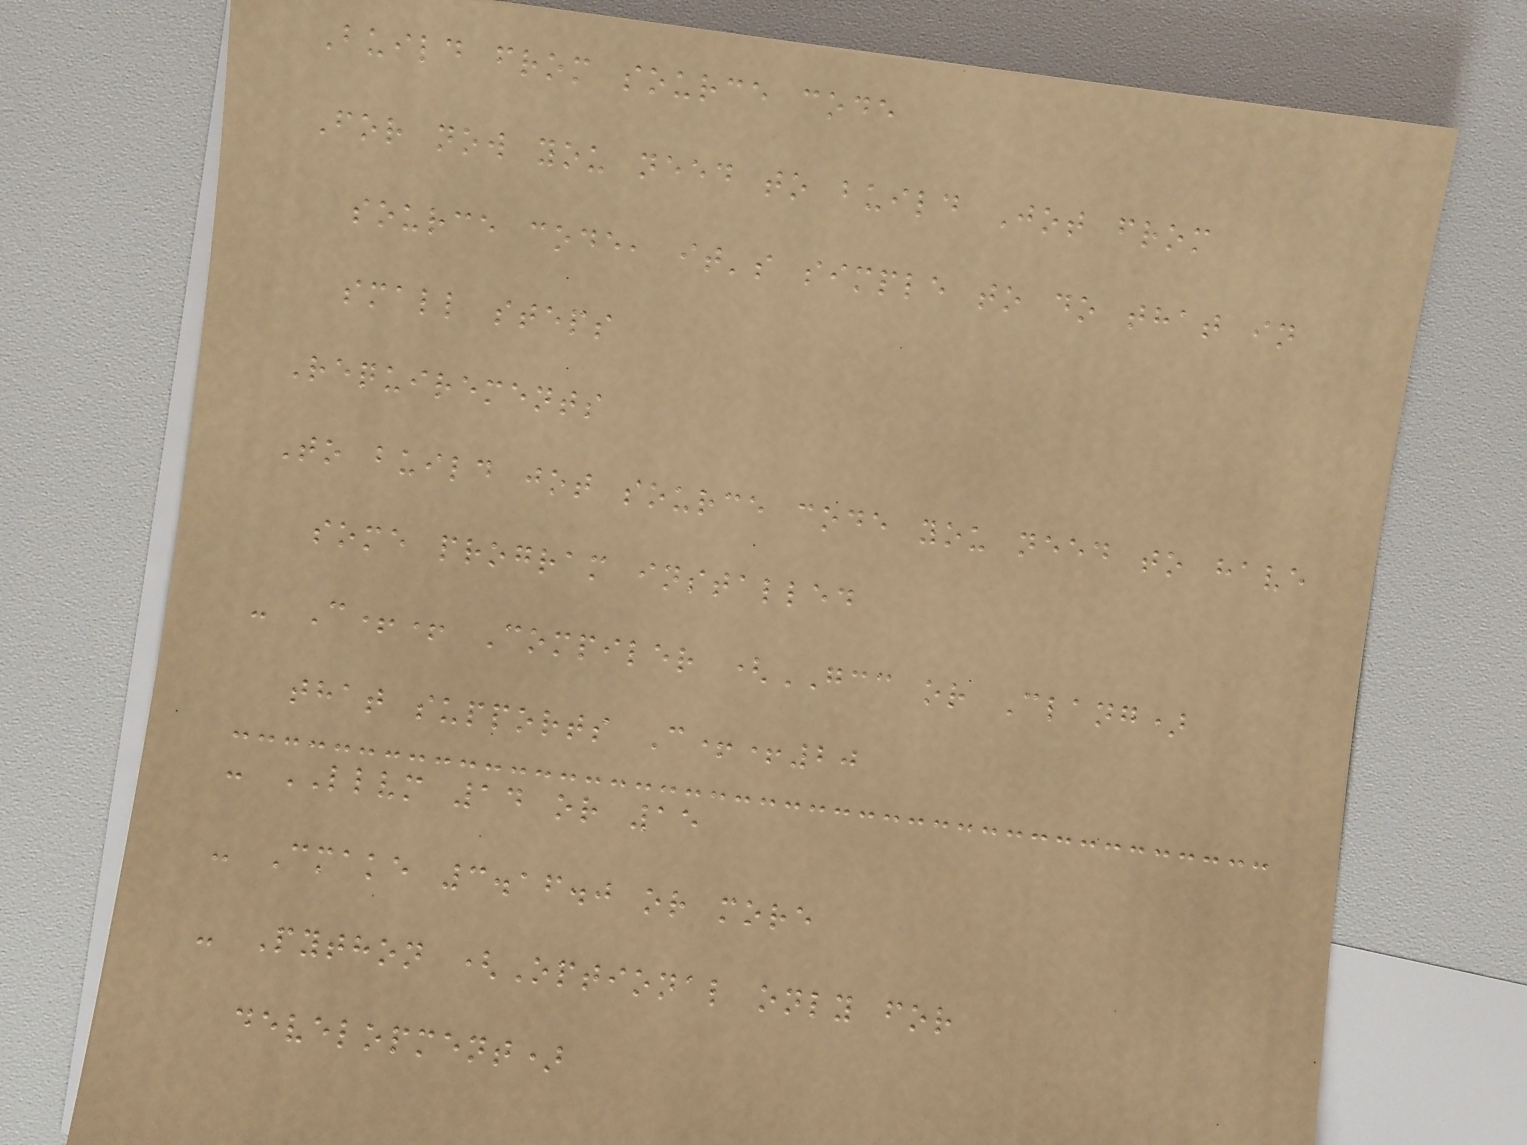Build from source code
For now you need to build Jot from
source code, it's simple to do that in
small steps
Requirements
To build jot source code you need to have
some program installed
- C++ Compiler (GCC or Clang)
that supports C++20
- LLVM 14 or 15
- Cmake 3.16.0 or more
- Python (Optional only for
development)
